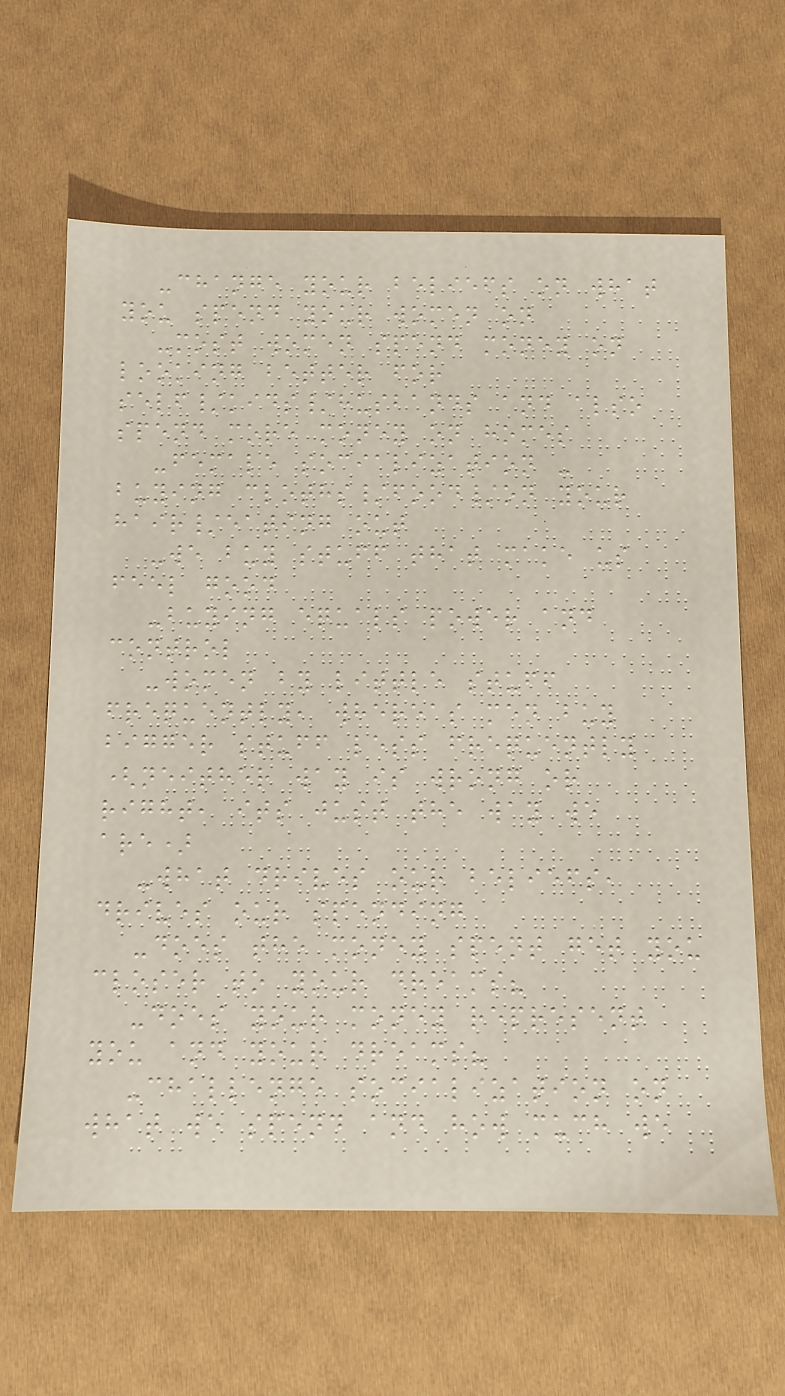-change your beliefs on what
you spend your women on
-most women spend money on
looking better for
self/kids/husbands and also
spend more money on homes
-female socialization -
buying cloths/food/on your
hair/eating out
-we buy stuff that make us
feel good
-buying equals power and
control
-women by little stuff
frequently, whereas men buy
bigger stuff less frequently
(neither way is wrong or
right, its just the way we
are)
-what drives our beliefs,
drives our spending
-does the money spent get you
closer to your dreams?
-does your money represent
you and your dreams?
-challenge socialization on
what we spend and how much we
